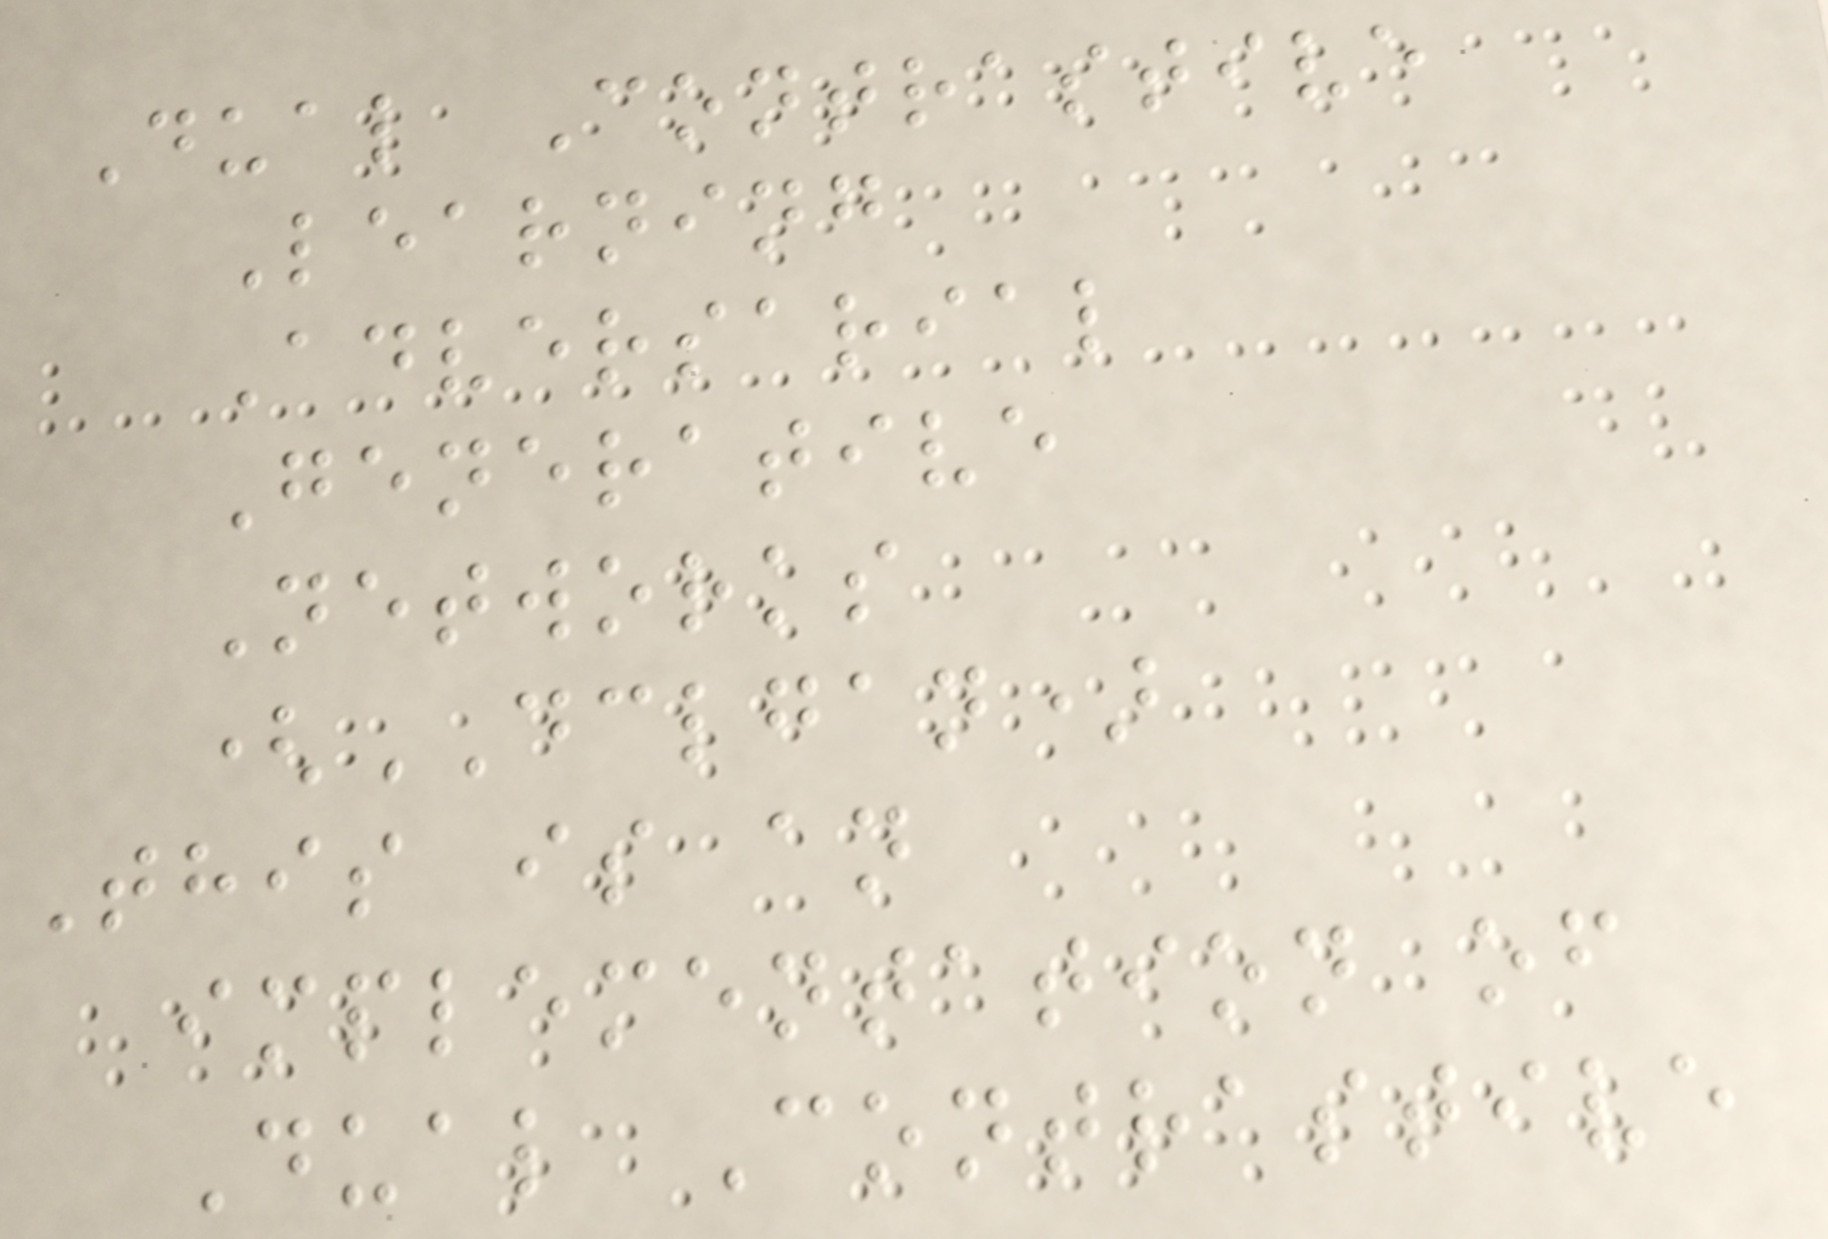Dual Contrastive
Learning
Adversarial
Generative
Networks
(DCLGAN)
This is an
implementation of
Dual Contrastive
